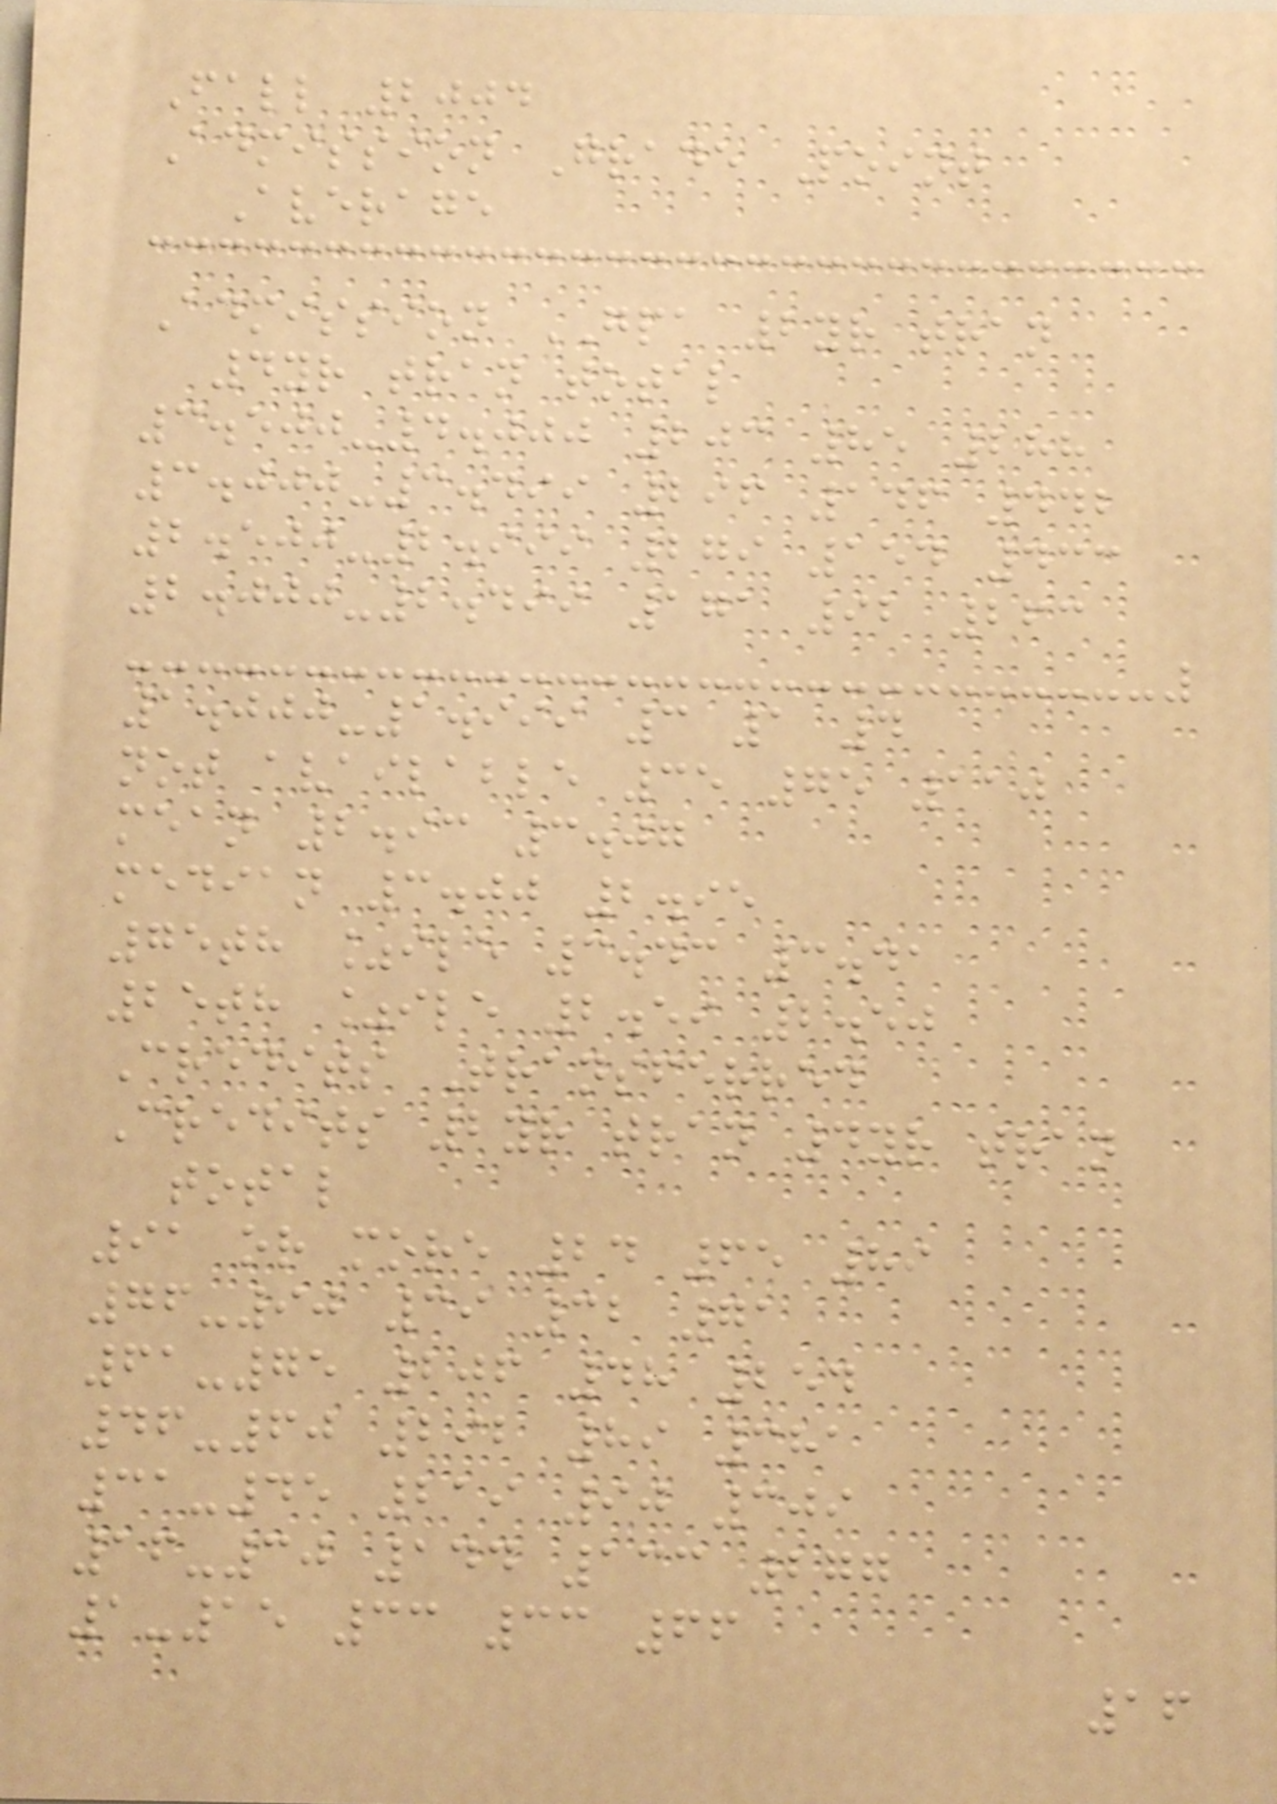Fall 2004
Admission Grade Point
Average
Admission GPA 2yr tran
4yr tran total
3.500-4.000 203 85 288
3.000-3.499 296 146 442
2.500-2.999 279 154 433
2.000-2.499 171 92 263
1.000-1.999 3 1 4
not available 35 75 110
mean 2.93 3.07
median 3.00 2.95
75th %ile 3.43 3.41
25th %ile 2.59 2.50
Credits Transferred
Credits 2yr tran 4yr tran
total
91 or more 24 65 89
76-90 39 32 71
61-75 206 48 254
46-60 292 89 381
31-45 219 90 309
16-30 144 133 277
1-15 33 33 66
16
